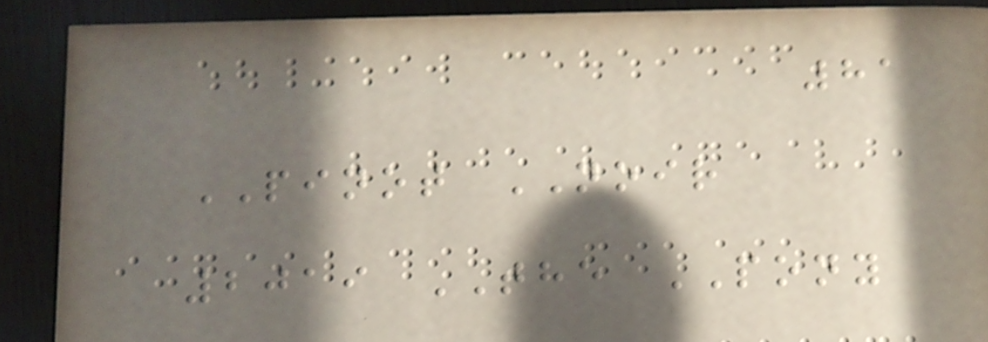81
PINOT NOIR
2019 THE PONY
